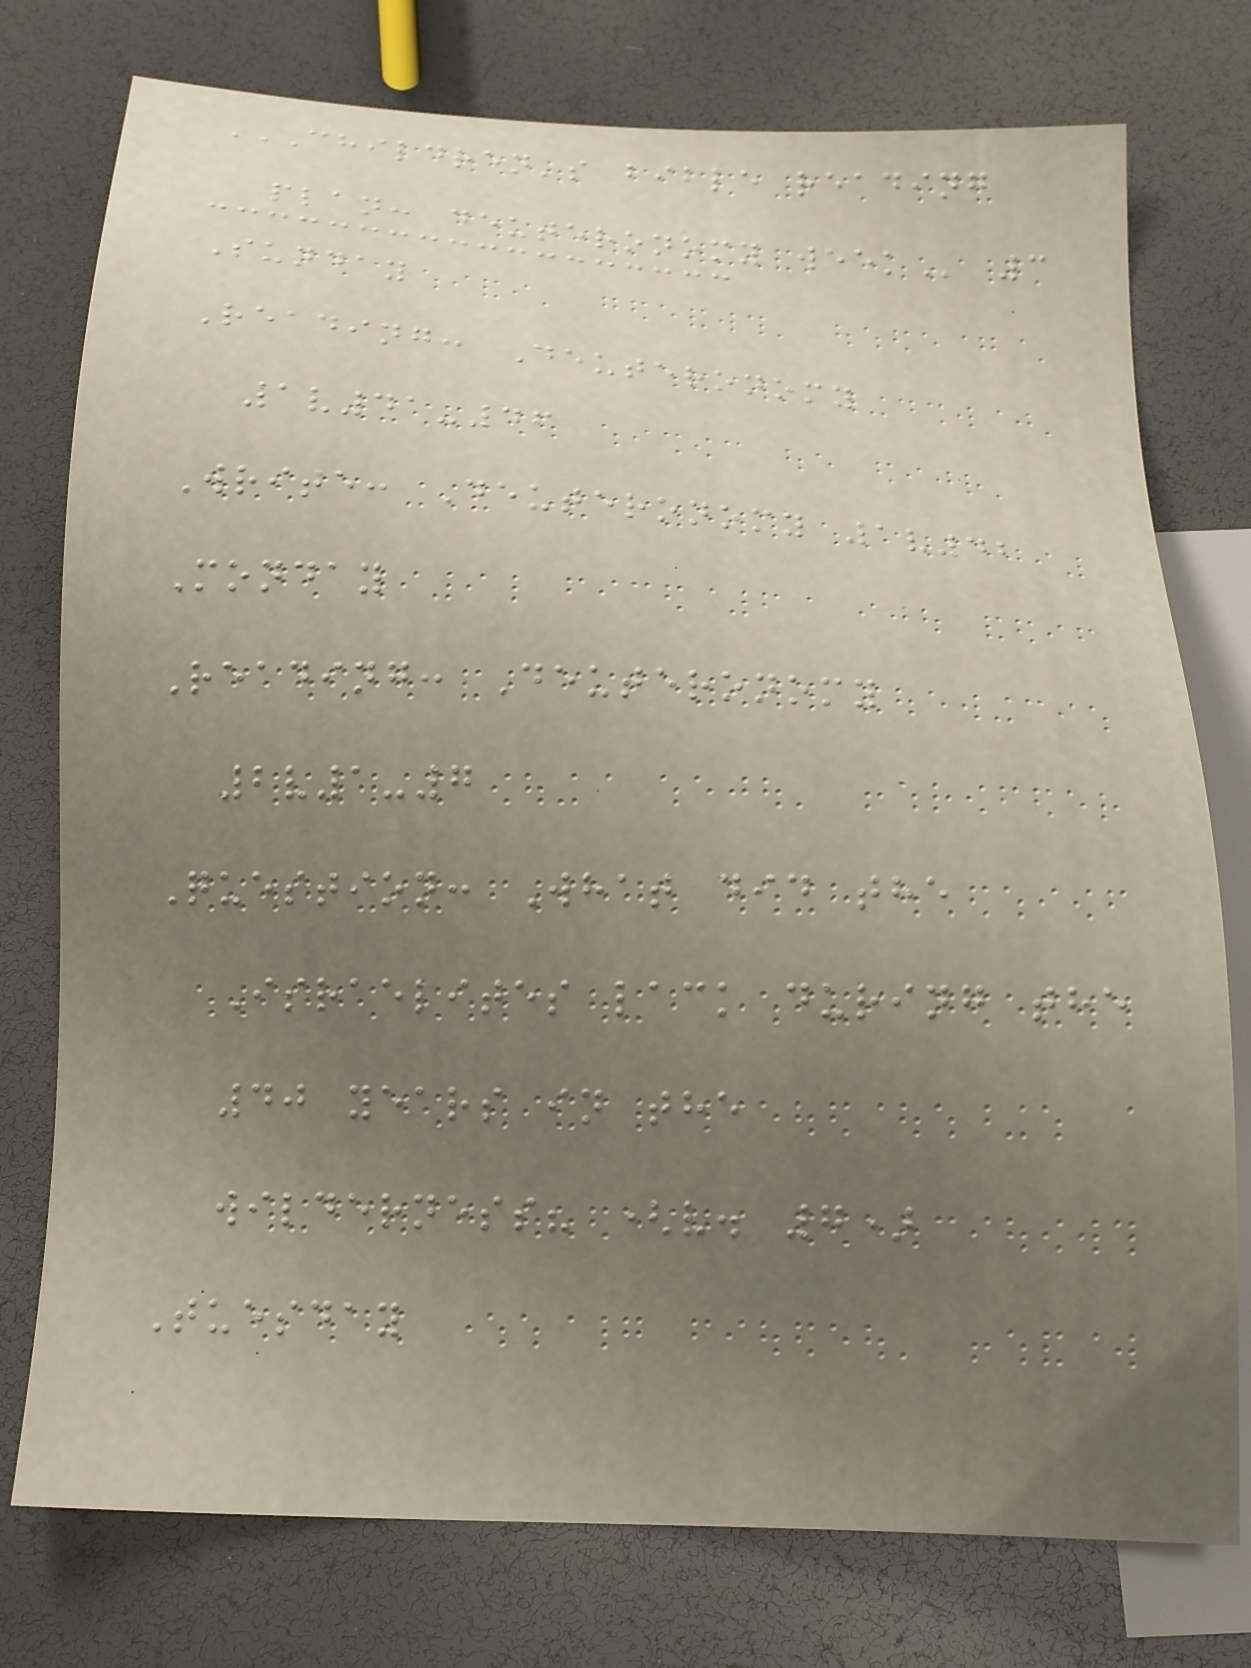CHILDREN'S BIBLE READING
PLAN: DEUTERONOMY WEEK 3
Sunday
Reading: Deuteronomy
1v41-46
Write: Deuteronomy 1v42
Monday
Reading: Deuteronomy
2v1-7
Question: What did the
Israelites lack during the
40 years in the
wilderness? (v. 7)
Tuesday
